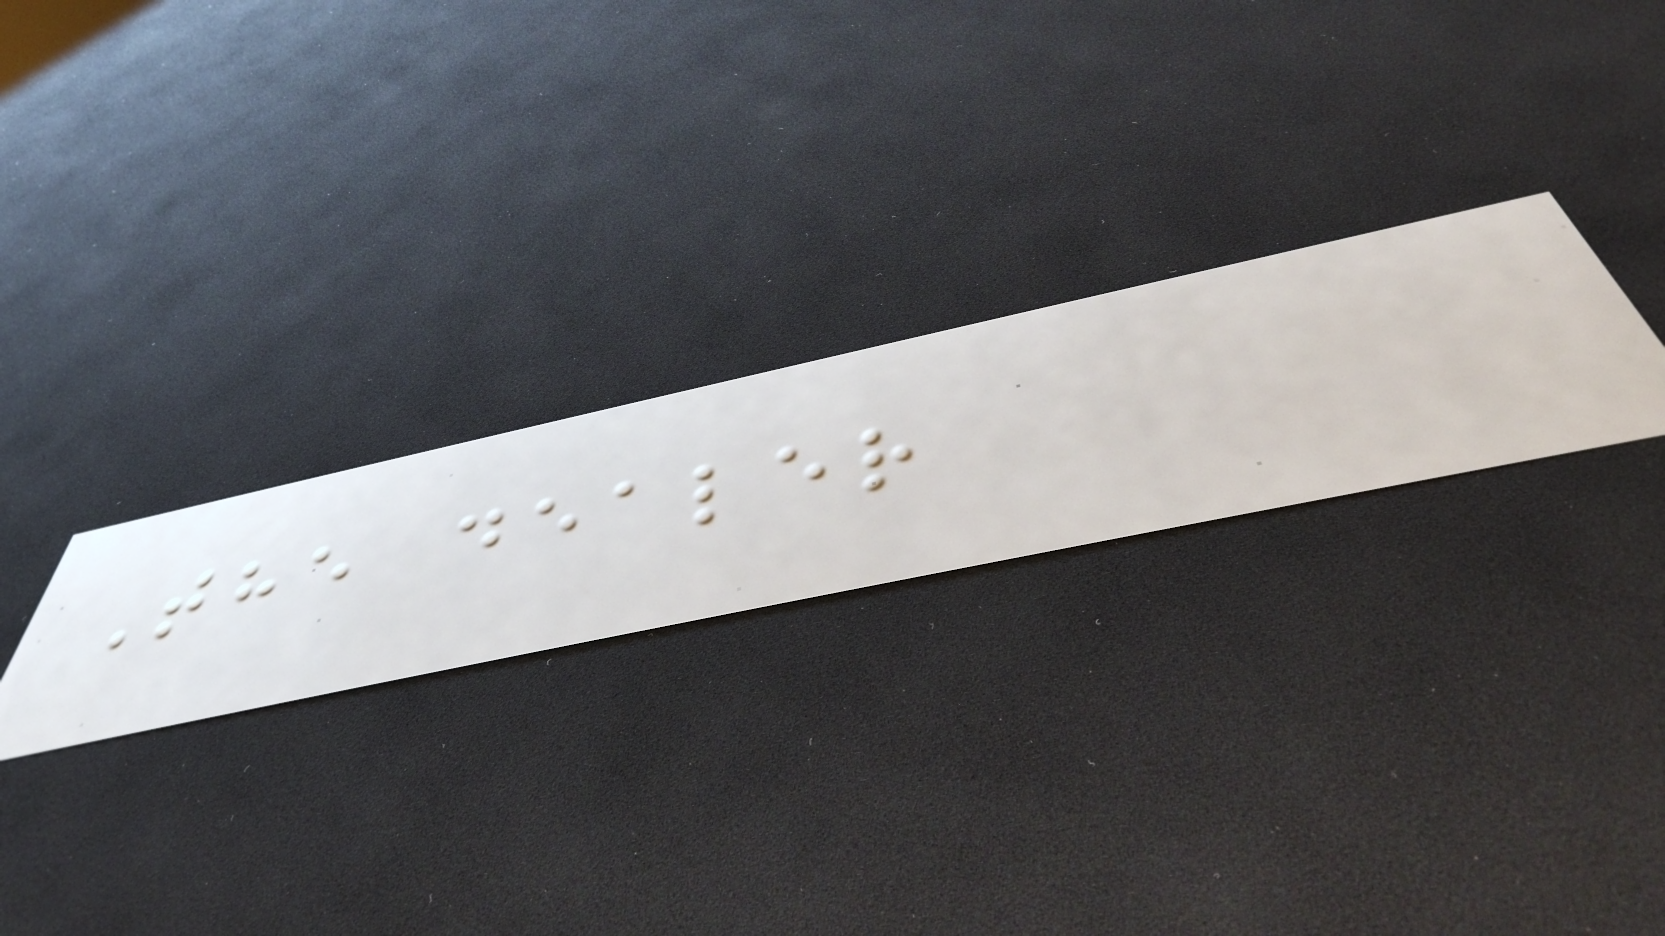The dealer
